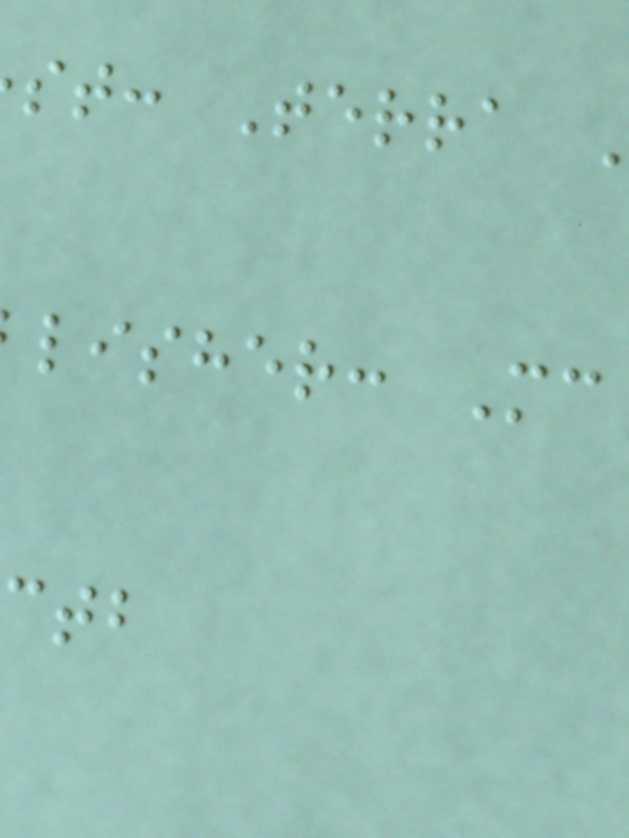st: Terra
lisher: Mc
